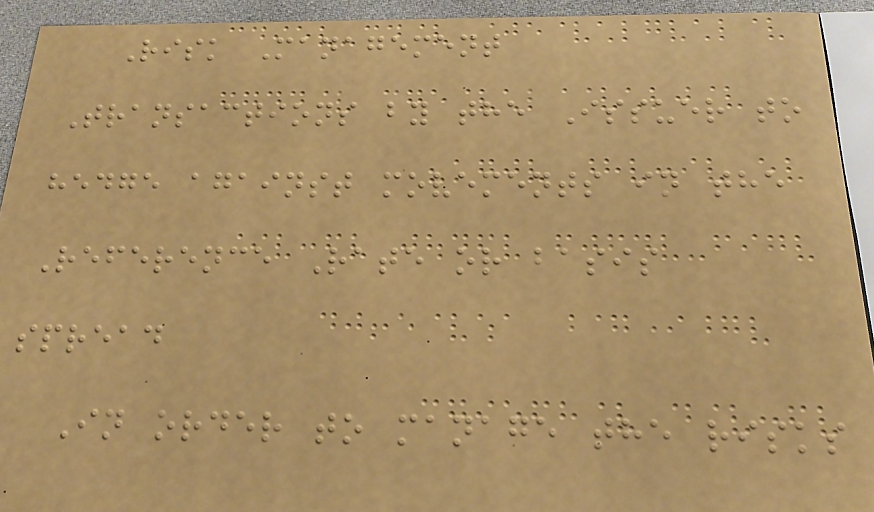Risk Management
Transactions by the Issuer to
hedge against movements in the
Reference Rate or basis
spread
In order to manage the risks
